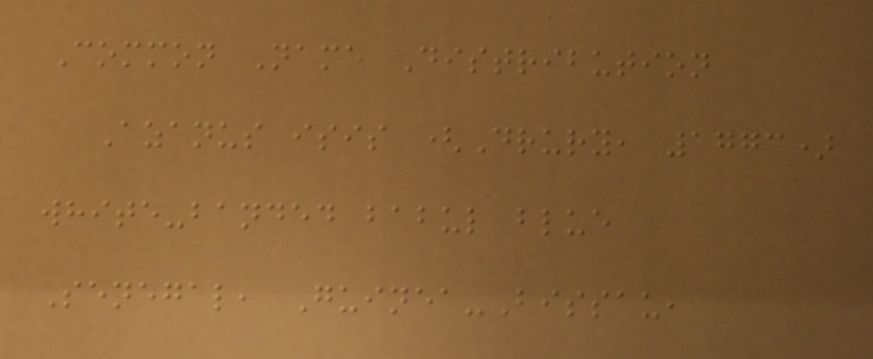Common Name Distribution
Azanus isis (Drury, 1773)
white-banded babul blue
Senegal, Guinea-Bissau,
